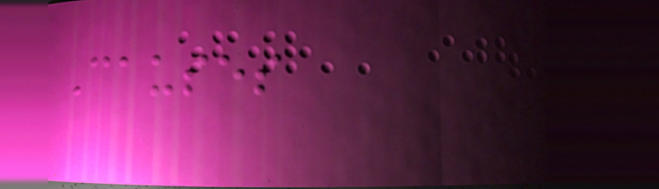Causes
